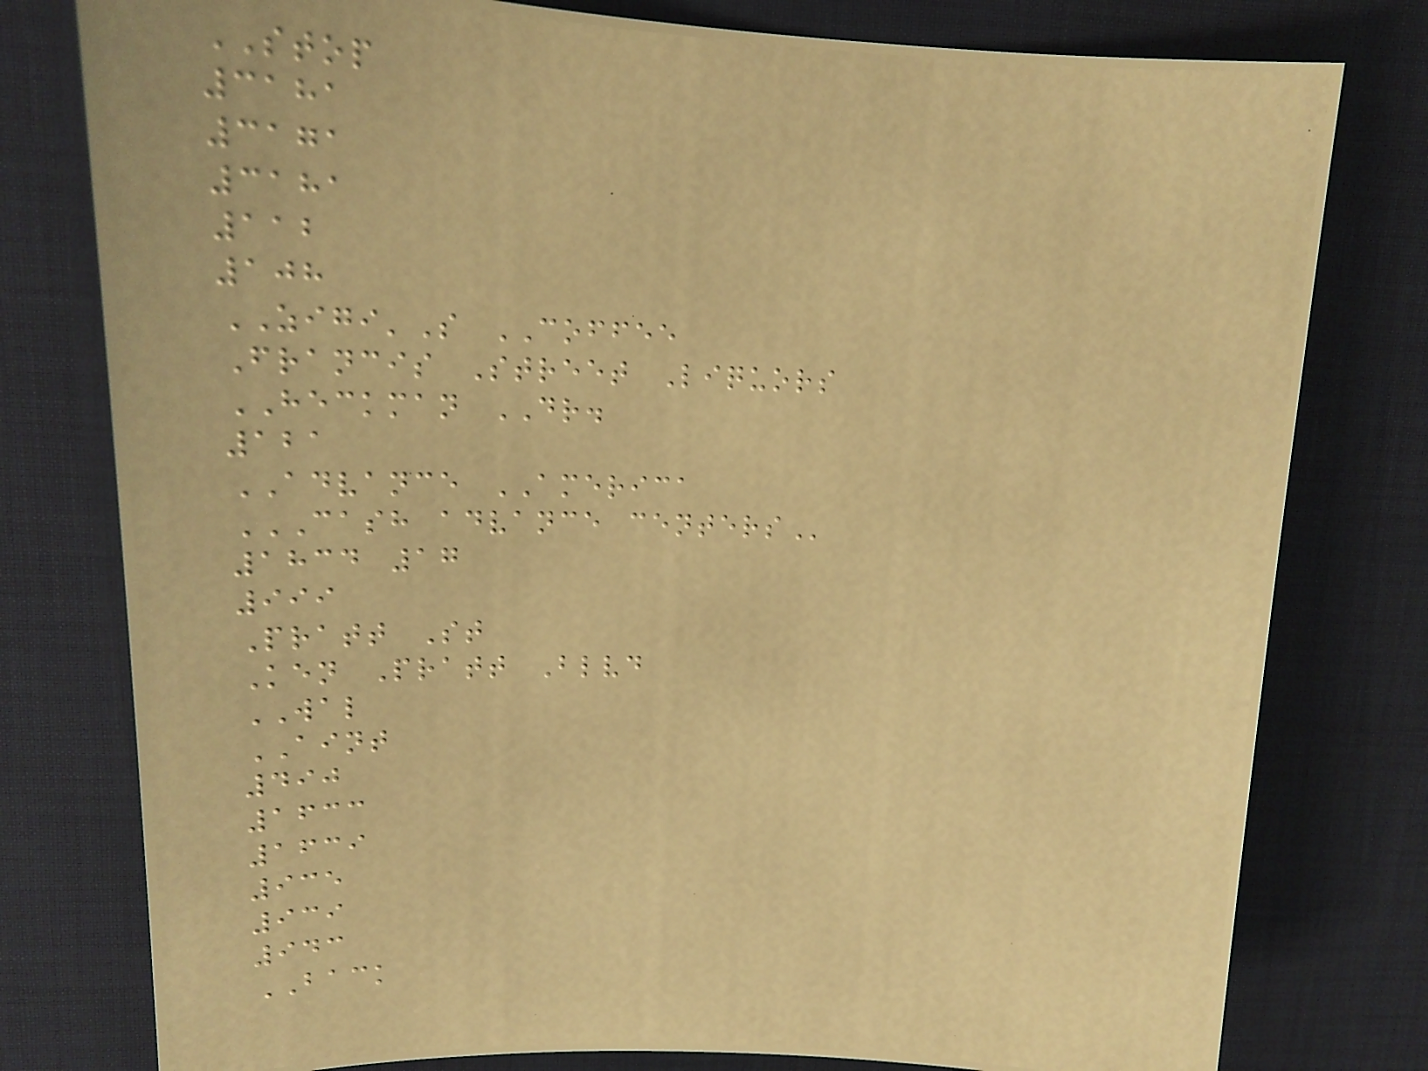STOP
3181
3171
3181
112
108
ZIGI'S COFFEE
Francis Street Liquors
HECKMAN DR.
121
ADVANCE AMERICA
CASH ADVANCE CENTERS
1834 17
999
Pratt St
Ken Pratt Blvd
WAL
AINT
490
1633
1639
935
939
943
BACK
